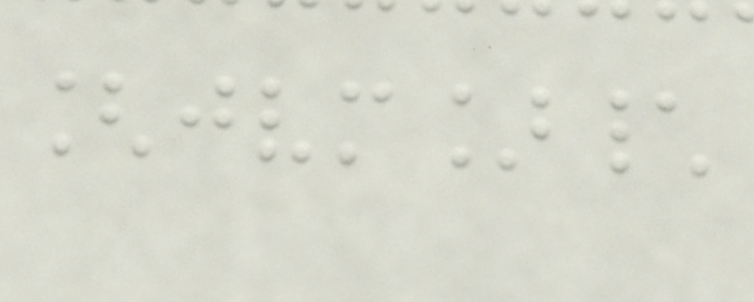[jvm]\
